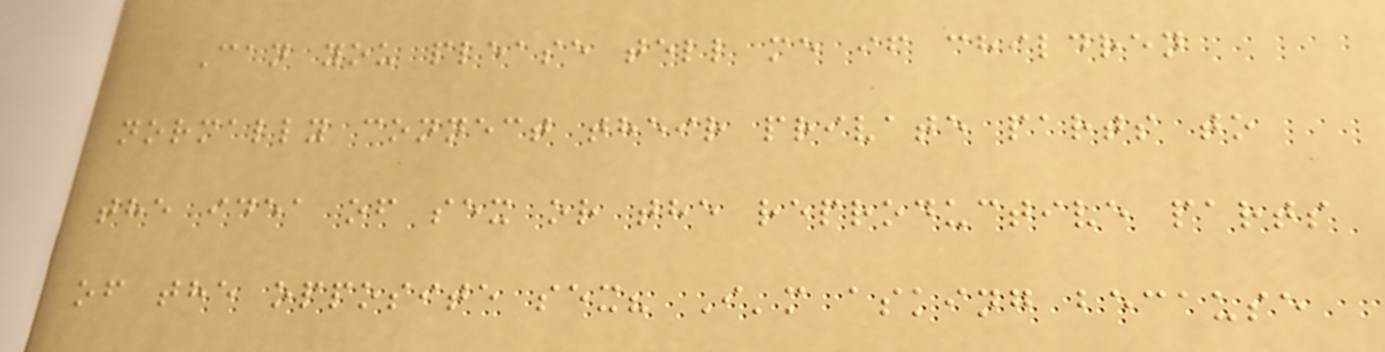Can you please tell me if children
normally connect their private parts to
the idea of sex or the reproductive parts
of the opposite sex? I'm asking because
